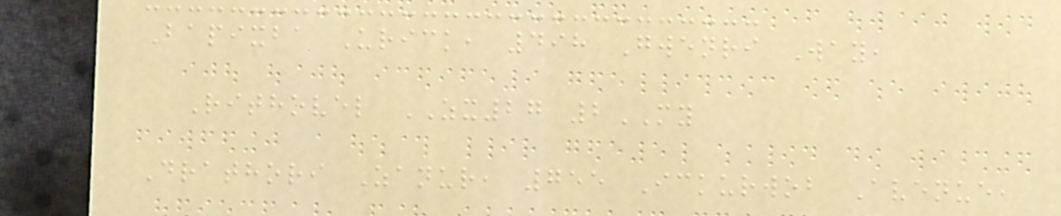Bapixba Urick, 498 Gwenri Way,
Rithovel ZX27 2MY
Drathori Zanur, 755 Ickurwob Avenue,
